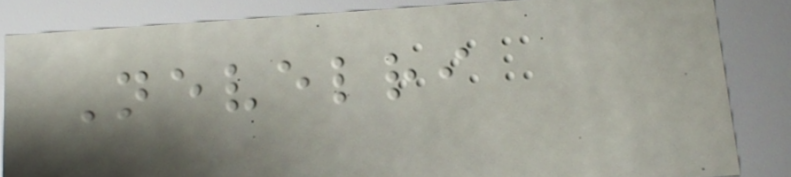Nevelri
